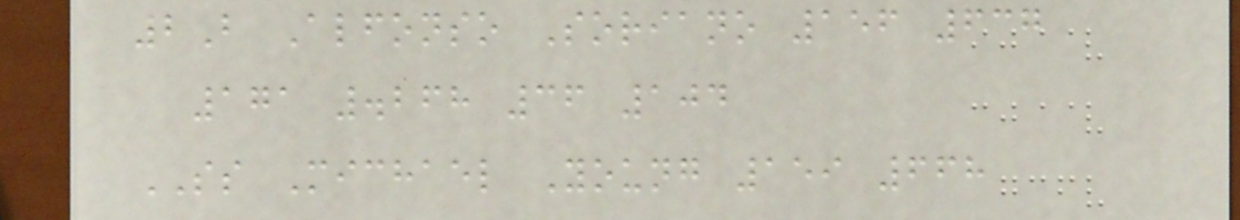2B Alfonso Soriano 156 637
171 .268 36 104
SS Michael Young 159 668
